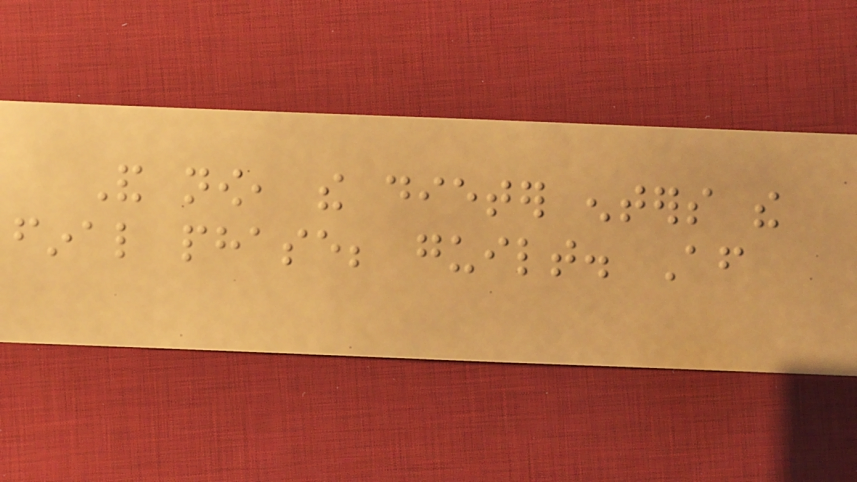And now, the dieter enters the
final phase; guilt. After
